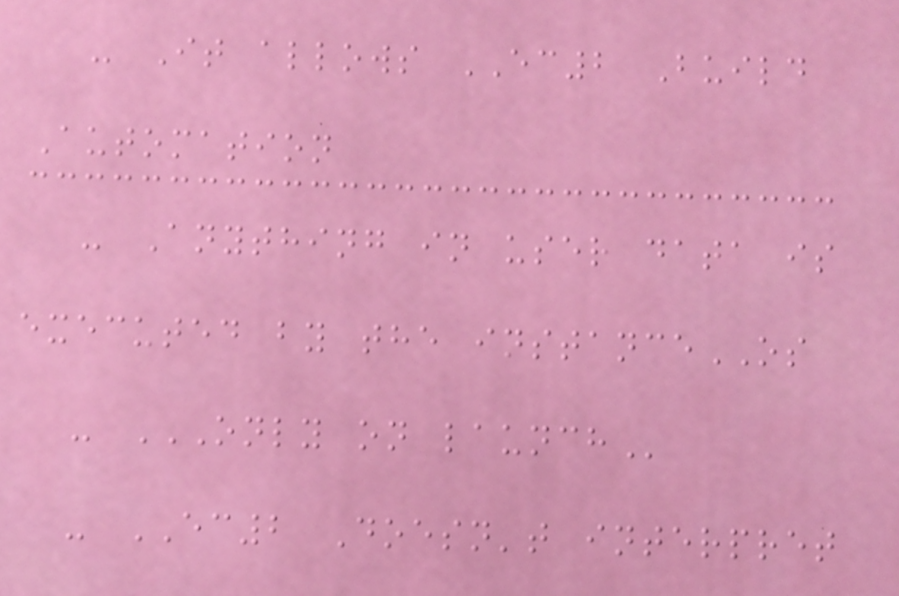- It allows EC2 Build
Automation
- Anything in user data is
executed by the instanceOS
- ONLY ON LAUNCH
- EC2 Doesn't interpret
